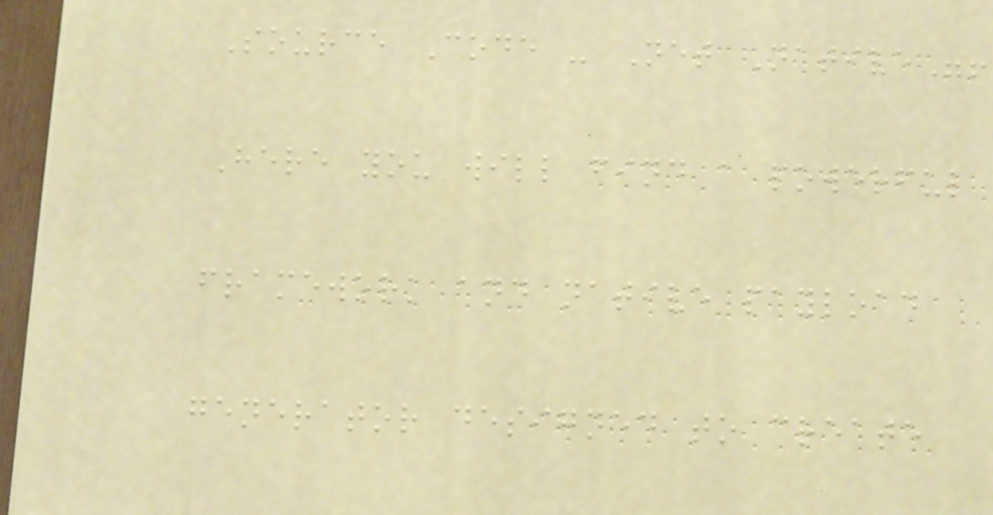Source Code - Net Native"!
Here you will find a powerful
framework and native payload
generator designed to create
